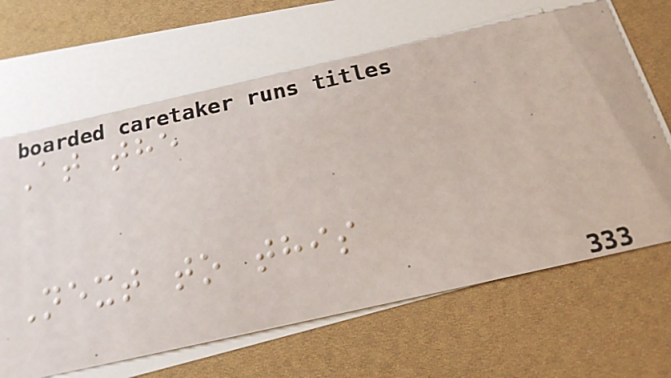At the
Next to this
